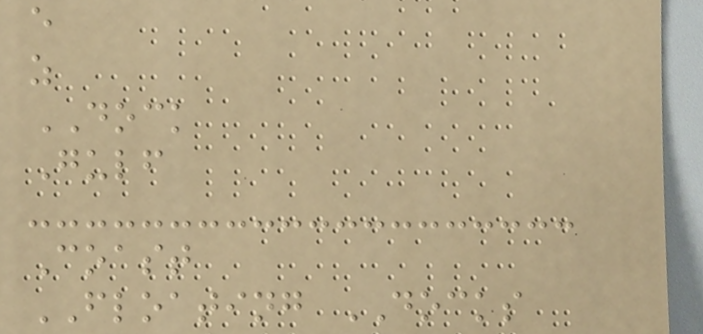e
z
DOCK
Gulf
Coast
FLOATING DOCKS
